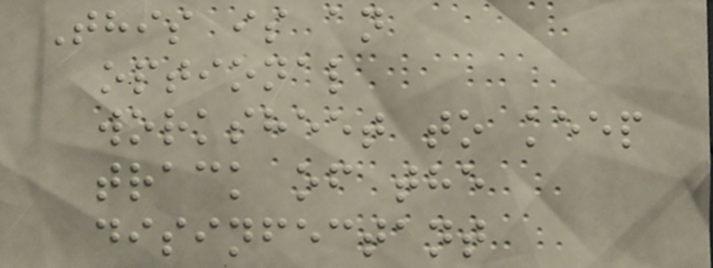This is an
optional
worksheet to keep
track of the
disinfectant
